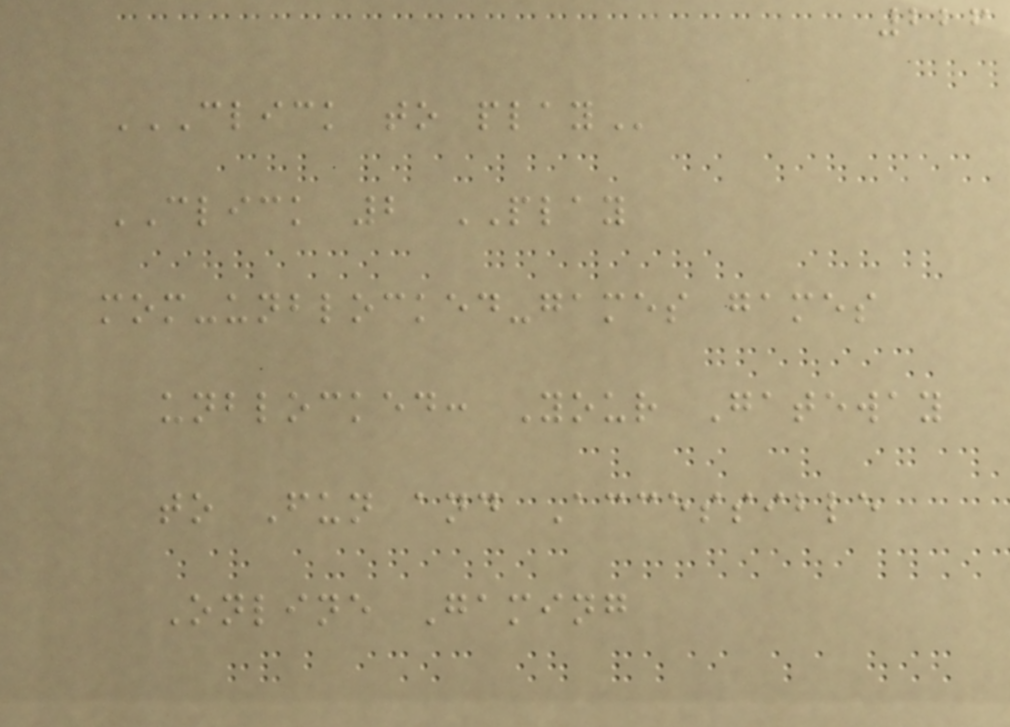226
CLICK TO PLAY
CLICK 2 PLAY
mom-unblocked-games games
unblocked: Your Gateway
to Fun and Accessible
Online Gaming
